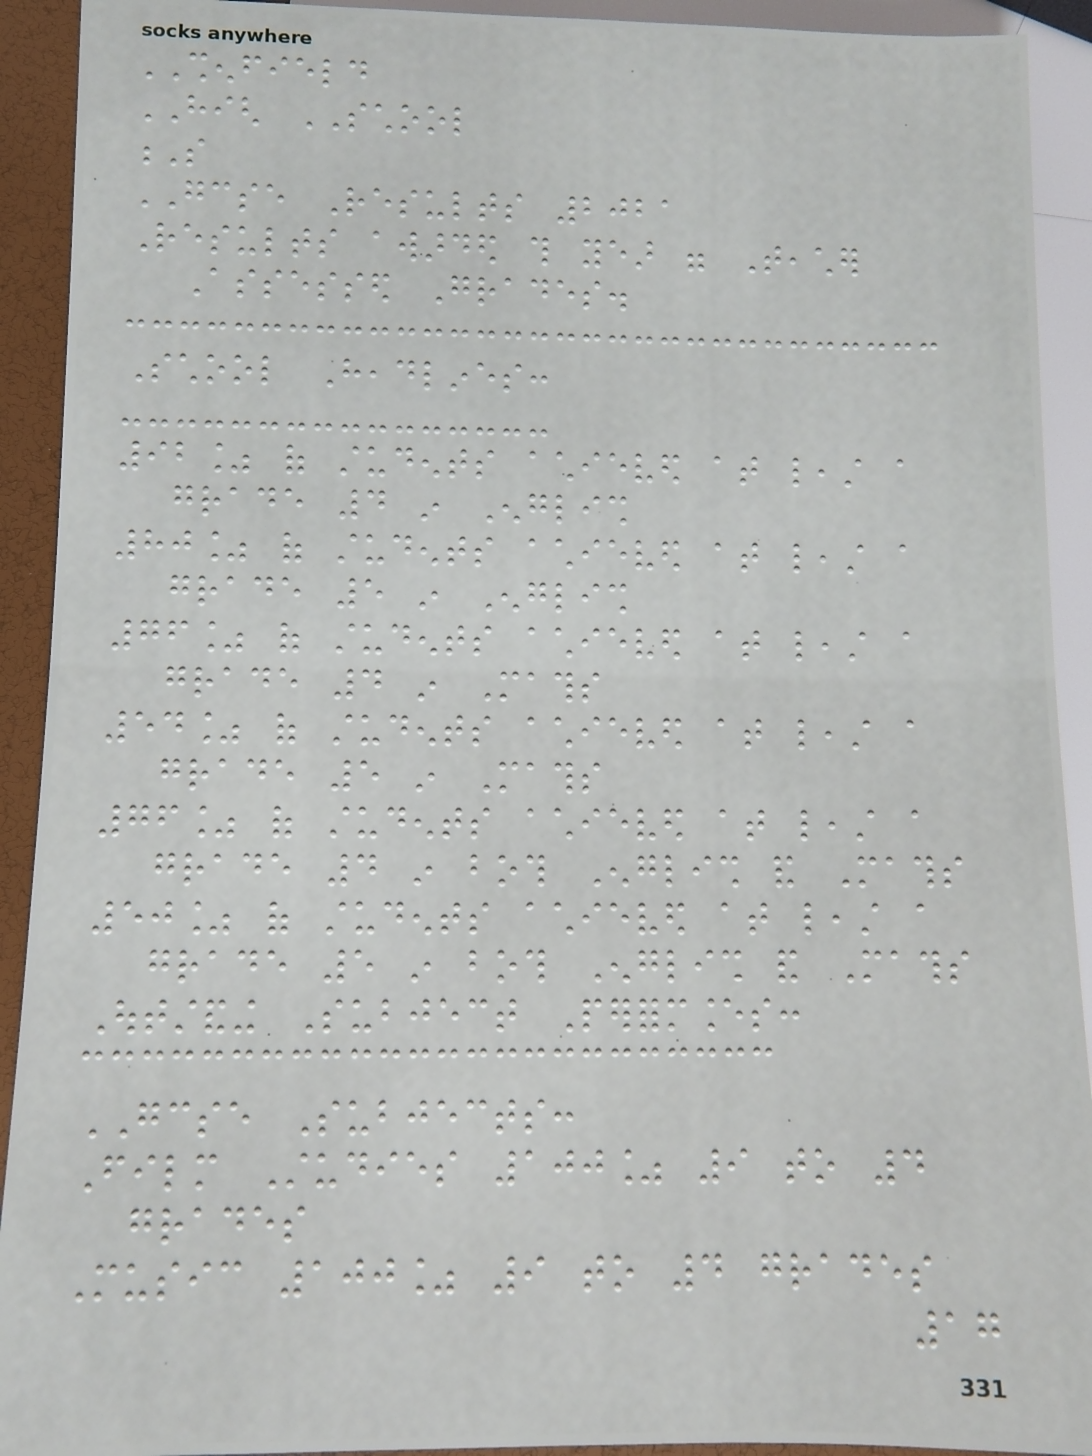SHENFIELD
HIGH SCHOOL
S
GCSE Results 2021
Results awarded this year were Teacher
Assessed Grades.
School Headlines:
92% of students achieved at least a
grade 4 in English
80% of students achieved at least a
grade 5 in English
76% of students achieved at least a
grade 4 in Maths
54% of students achieved at least a
grade 5 in Maths
76% of students achieved at least a
grade 4 in both English and Maths
50% of students achieved at least a
grade 5 in both English and Maths
Outstanding Subject Performances:
GCSE Subjects:
Film Studies 100% 9 to 4
grades
Music 100% 9 to 4 grades
17
